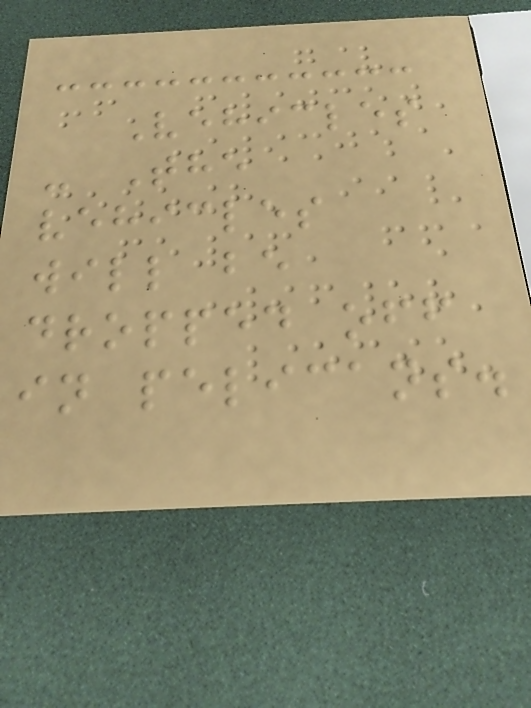Vehicles
- The
vehicles
will be
dropped off
in pelicans.
